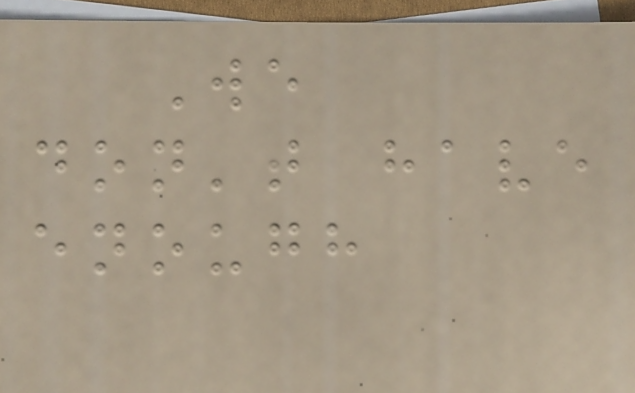We
don't have
enough
